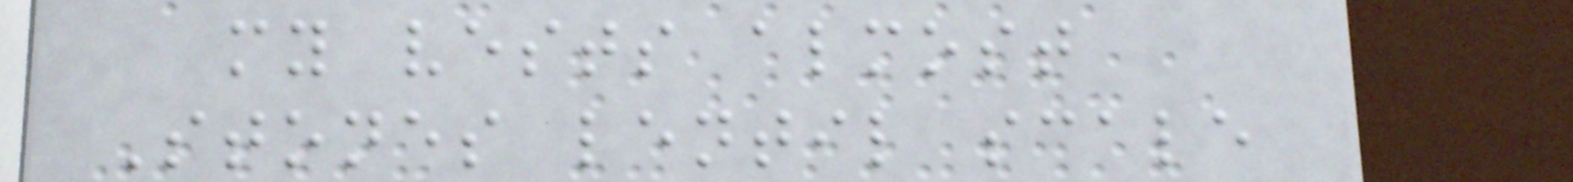my vests almost
Stones lentil scale
